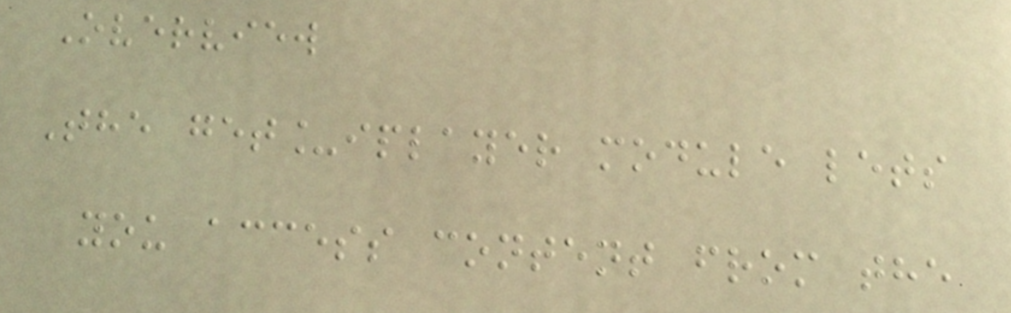Overview
The get_iplayer module lets
you access content from the
